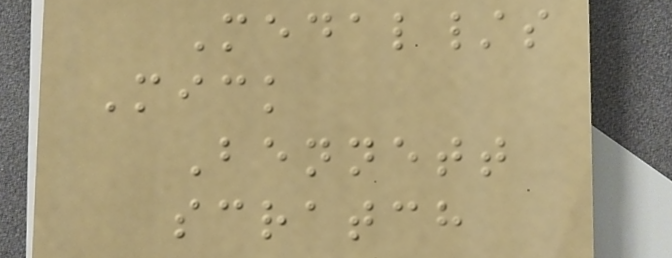Medal/s
Mick
Bennett
scratch
